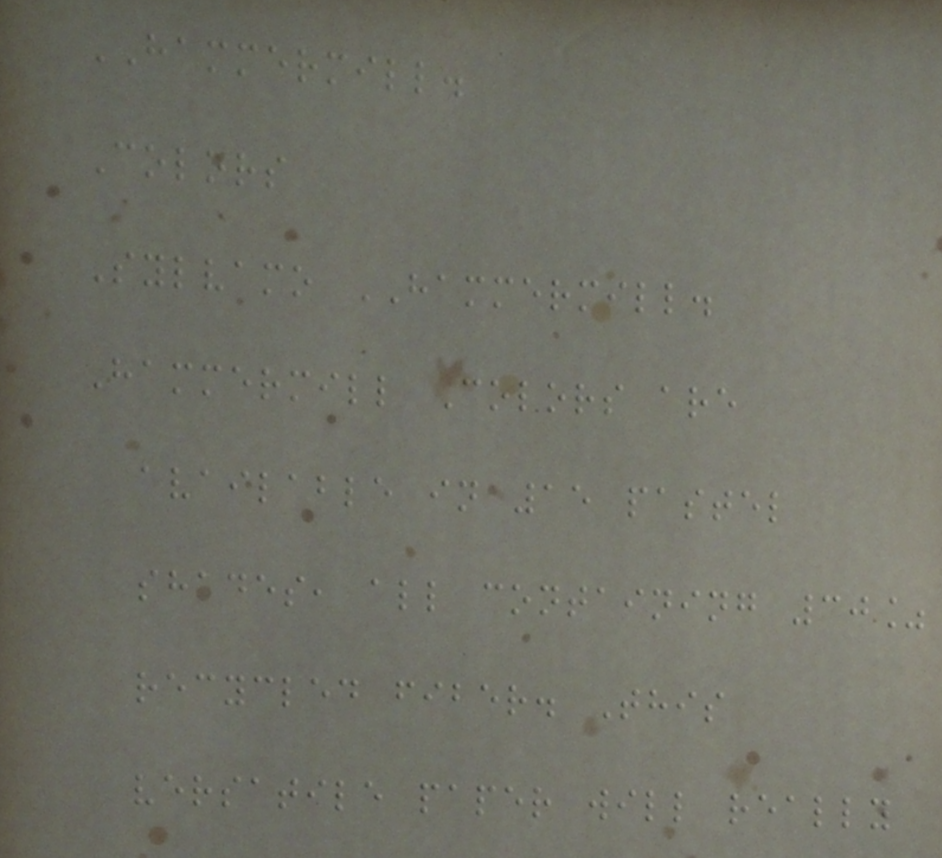HAMMERMILL.
Colors
Sylvamo HAMMERMILL.
Hammermill Colors are
available in 15 pastel
shades, all containing 30%
recycled fiber. This
versatile paper will really
